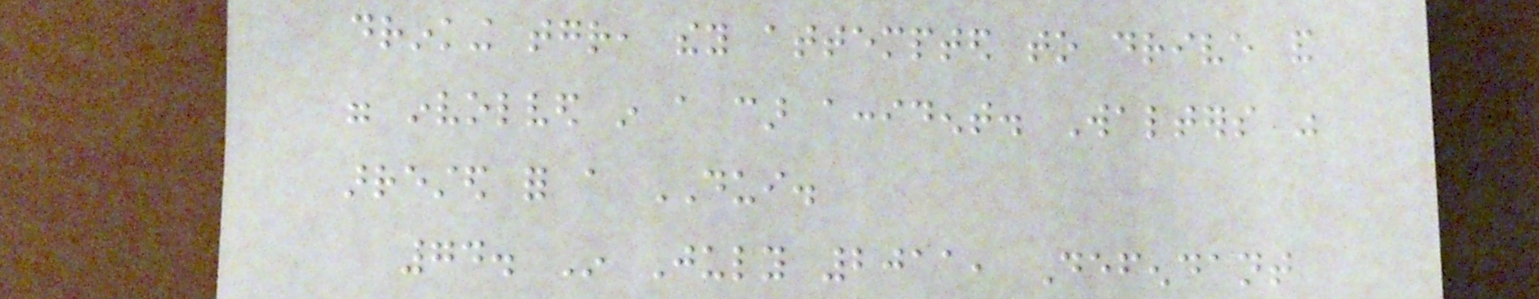drinking together, they attempted to drive and
were involved in a car accident. Walters was
arrested for a DUI.
74. In July 2011, Defendant
